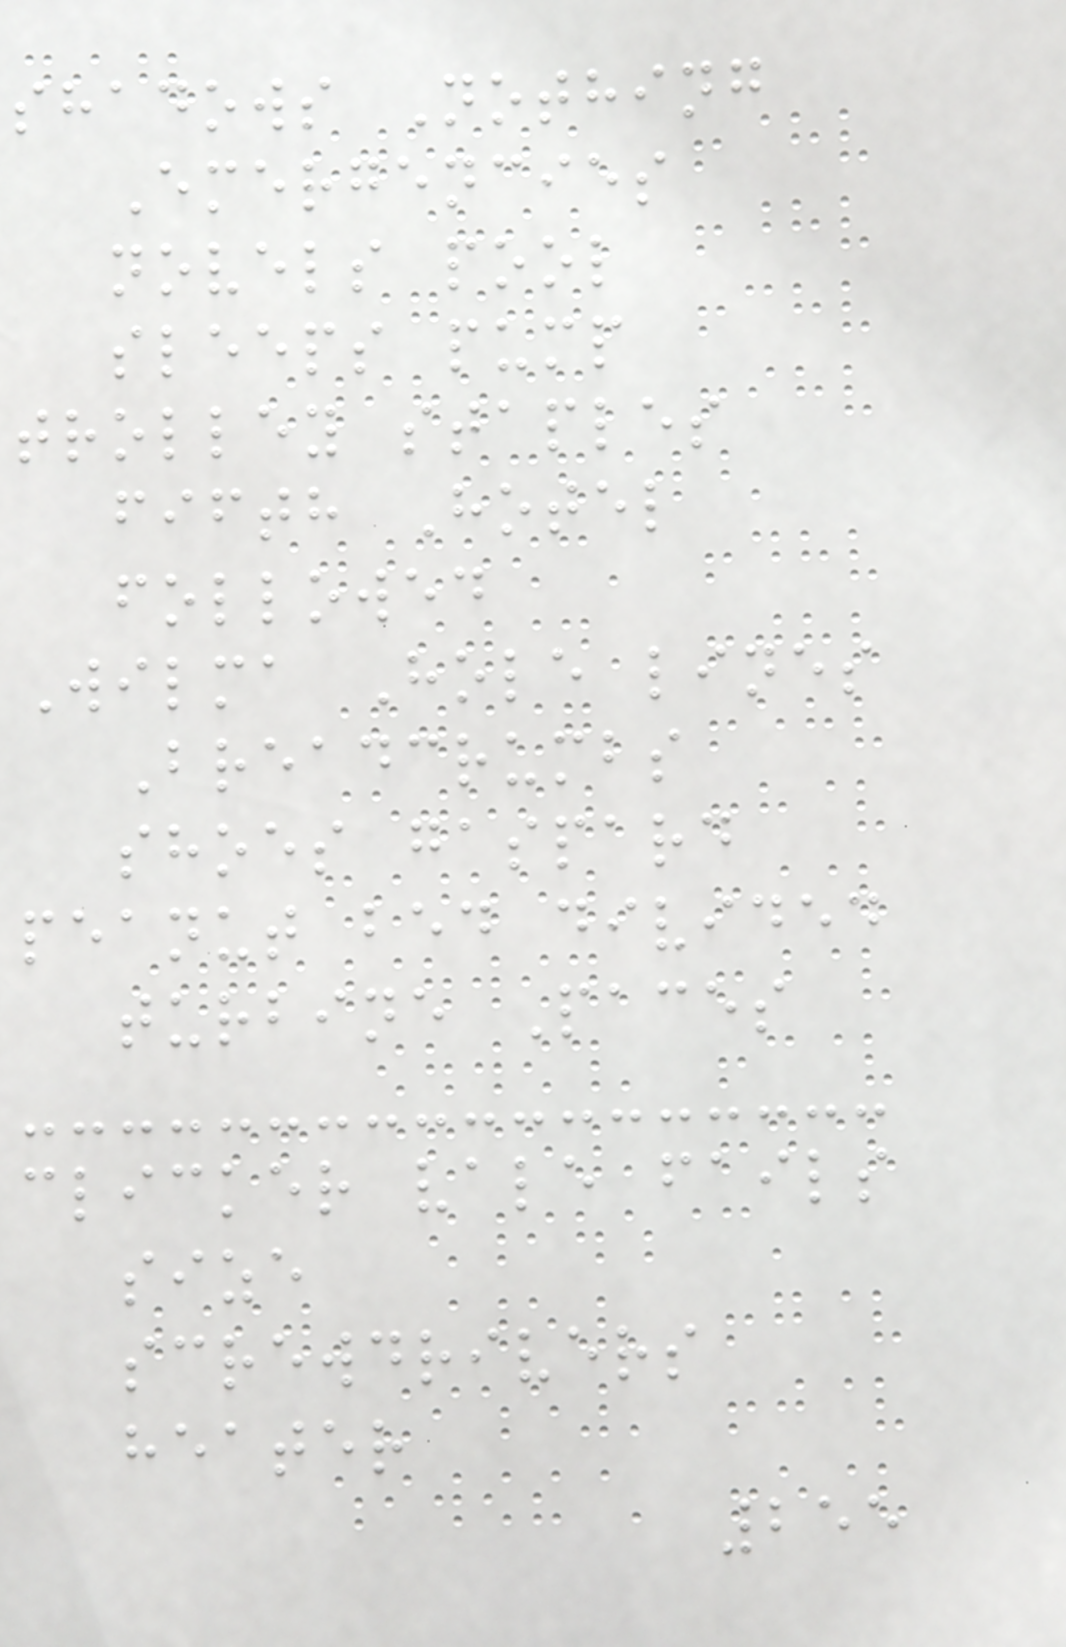shadows Nothing
Emergencies
novels pool
sleeps pump
trolley staples
fifth Hotel
followed
Wilma Hole lines
Breadcrumbs
shoes gaspard
peanut bed divided
turbine Paces
clicker vale fails
size
screwdrivers
heater
255
